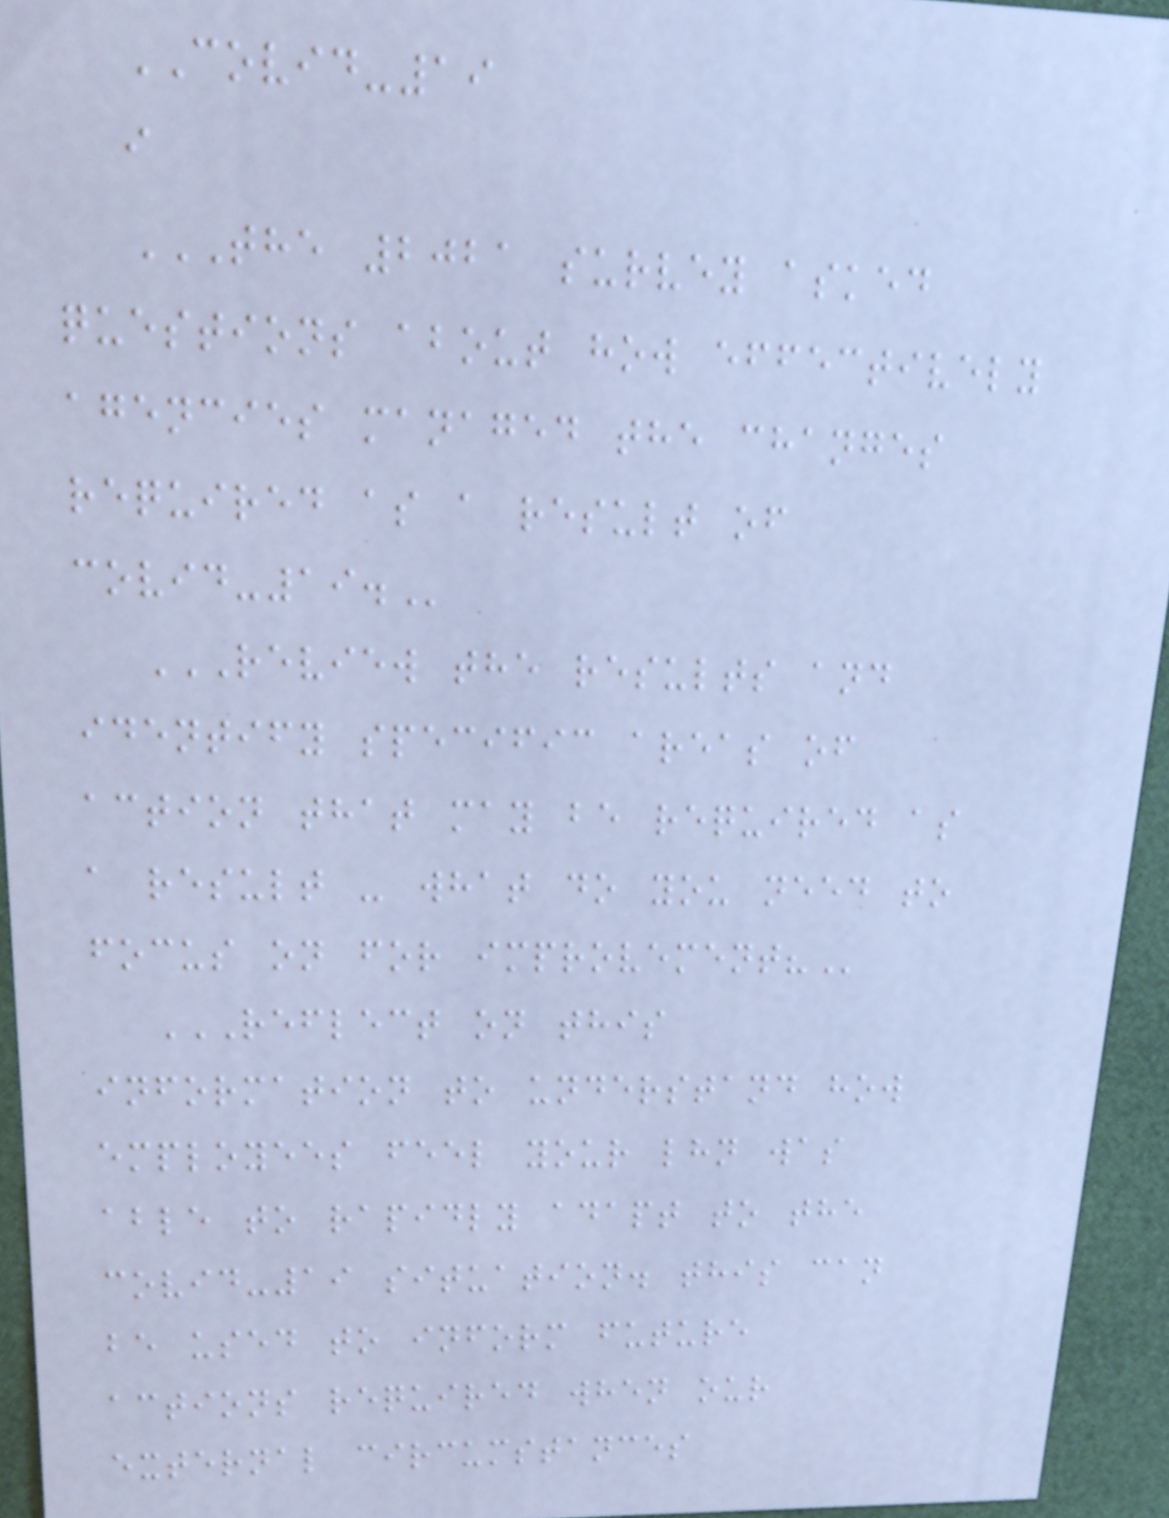COVID-19
i
THE 2021 SURVEY ASKED
QUESTIONS ABOUT HOW EFFECTIVELY
AGENCIES MANAGED THE CHANGES
REQUIRED AS A RESULT OF
COVID-19.
REVIEW THE RESULTS AND
IDENTIFY SPECIFIC AREAS OF
ACTION THAT MAY BE REQUIRED AS
A RESULT - WHAT DO YOU NEED TO
FOCUS ON FOR IMPROVEMENT?
REFLECT ON THIS
INFORMATION TO UNDERSTAND HOW
EMPLOYEES FEEL YOUR LHN WAS
ABLE TO RAPIDLY ADAPT TO THE
COVID-19 SITUATION. THIS CAN
BE USED TO INFORM FUTURE
ACTIONS REQUIRED WHEN OUR
EXTERNAL CIRCUMSTANCES
